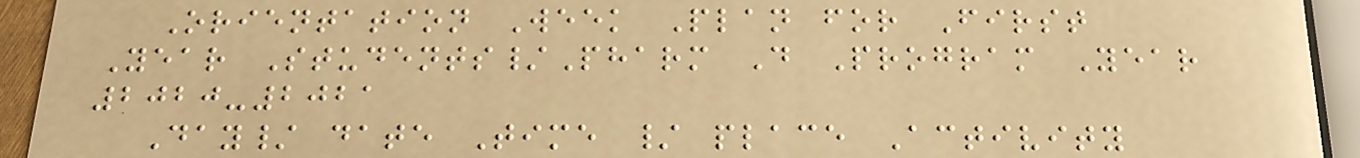Orientation Week Plan for First
Year Students/Pharm D Program Year
2020-2021
Day/ date Time / place Activity
